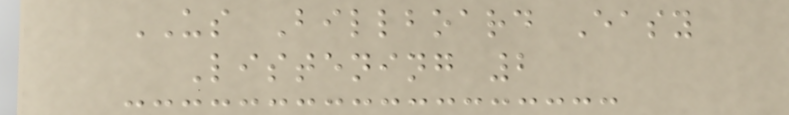US Billboard Easy
Listening 2
